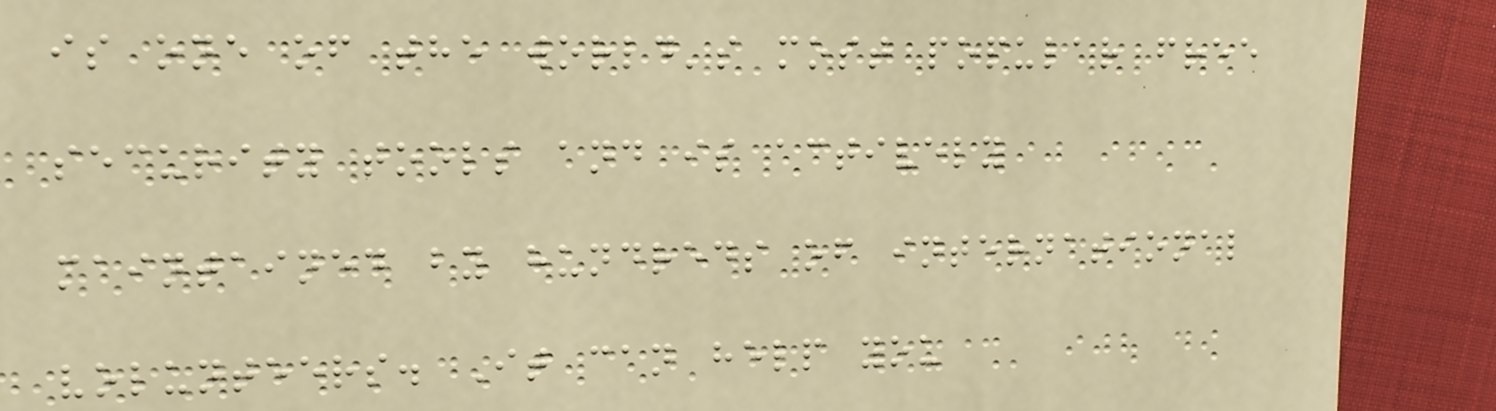is one of the world's most popular free
security tools and is actively
maintained by hundreds of international
volunteers. It can help you
